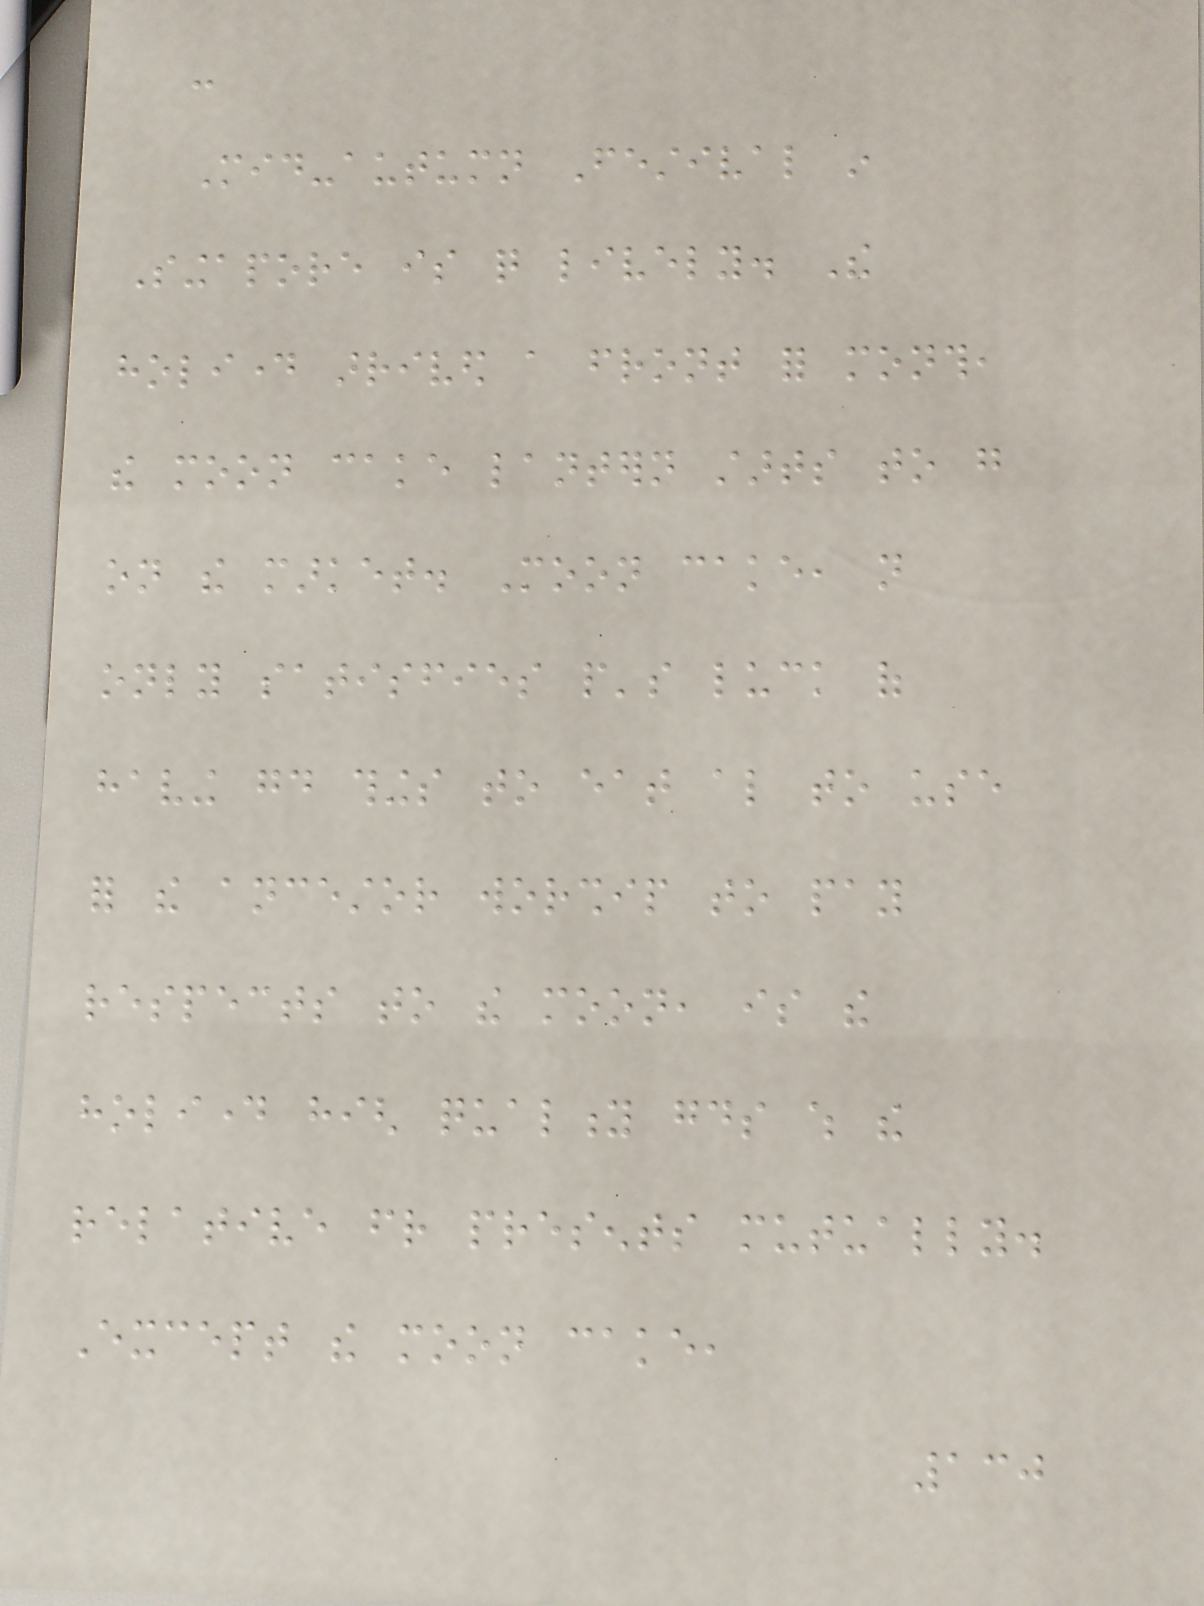-
Mid-autumn Festival in
Singapore is quite lively. The
holiday arrived a front for month,
the moon cake lantern starts to go
on the market. Moon cake, not
only satisfies people's luck of
having good things to eat also to use
for the ancestor worship to pay
respects to the moon, is the
holiday high quality goods which the
relative friend presents mutually.
Except the moon cake,
130
